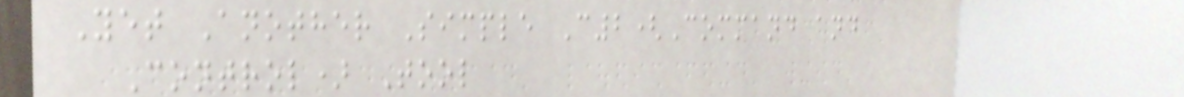Yet Another Simple C2(Command and
Control) Tool
